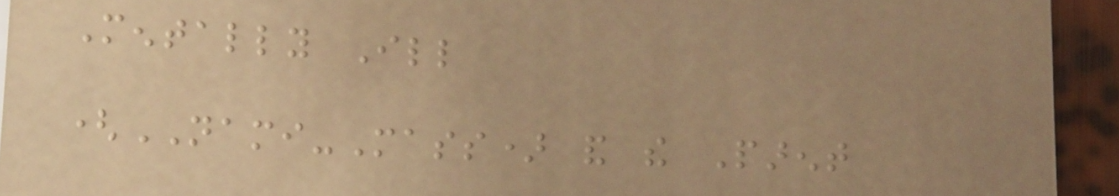Mentally Ill
(NAMI-Mass) and the Parent
